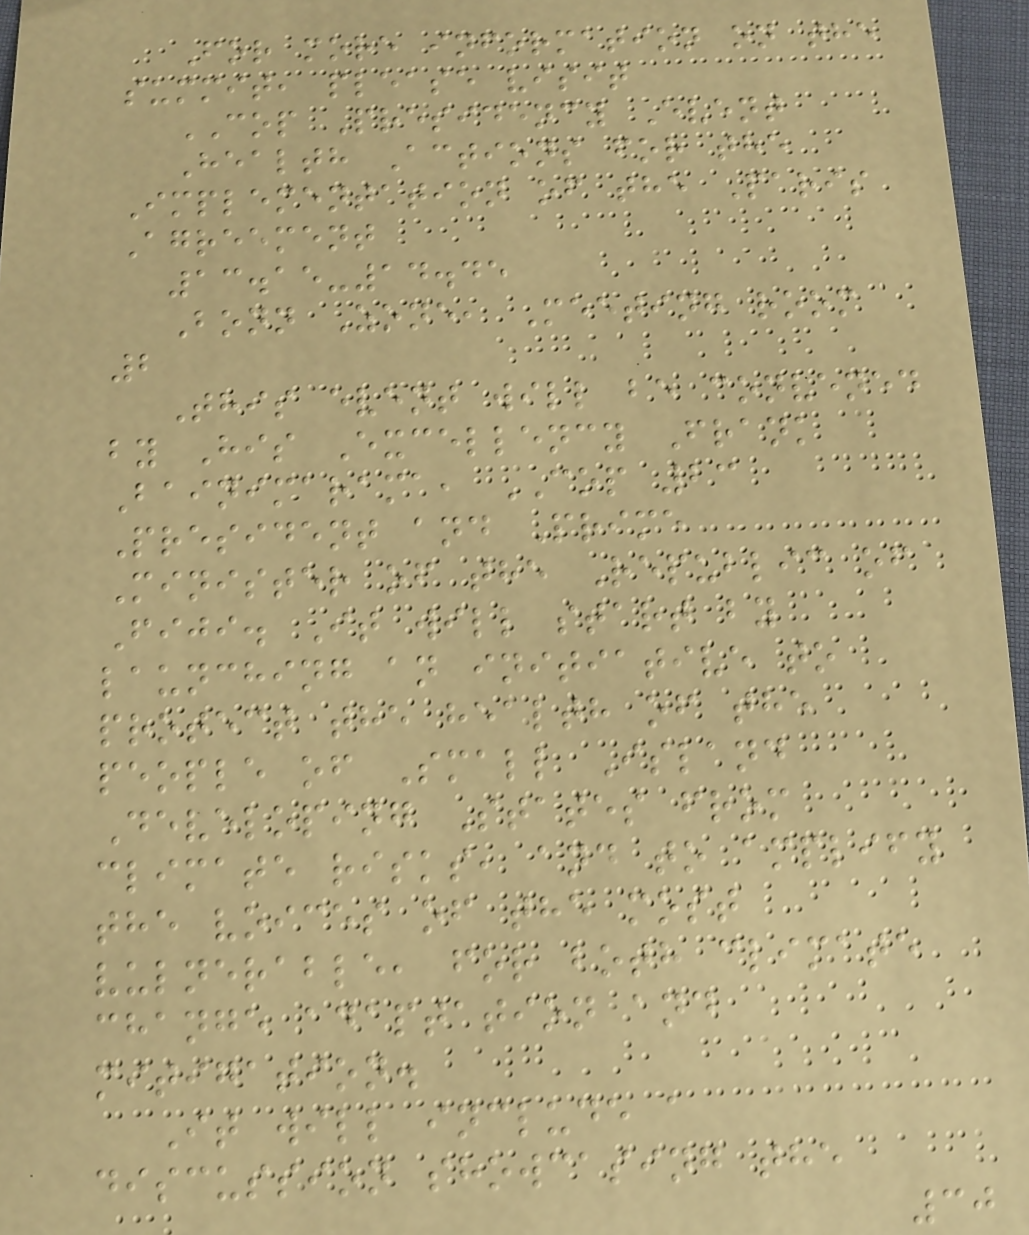For more information on the
summit, please visit
COP Presidency Event
Health Actions for the
Implementation of the Paris
Agreement
13.15-14.45
Bonn Zone, Meeting room
2
This event will be convened
by His Excellency Frank
Bainimarama, COP 23
President and Prime
Minister of the Republic of
Fiji. It will start by
launching an initiative to
protect the health of the
people of Small Island
Developing States from
climate risks, and to amplify
the voices of the most
vulnerable, for both climate
change adaptation and
mitigation.
It will include a
discussion showcasing the
30
